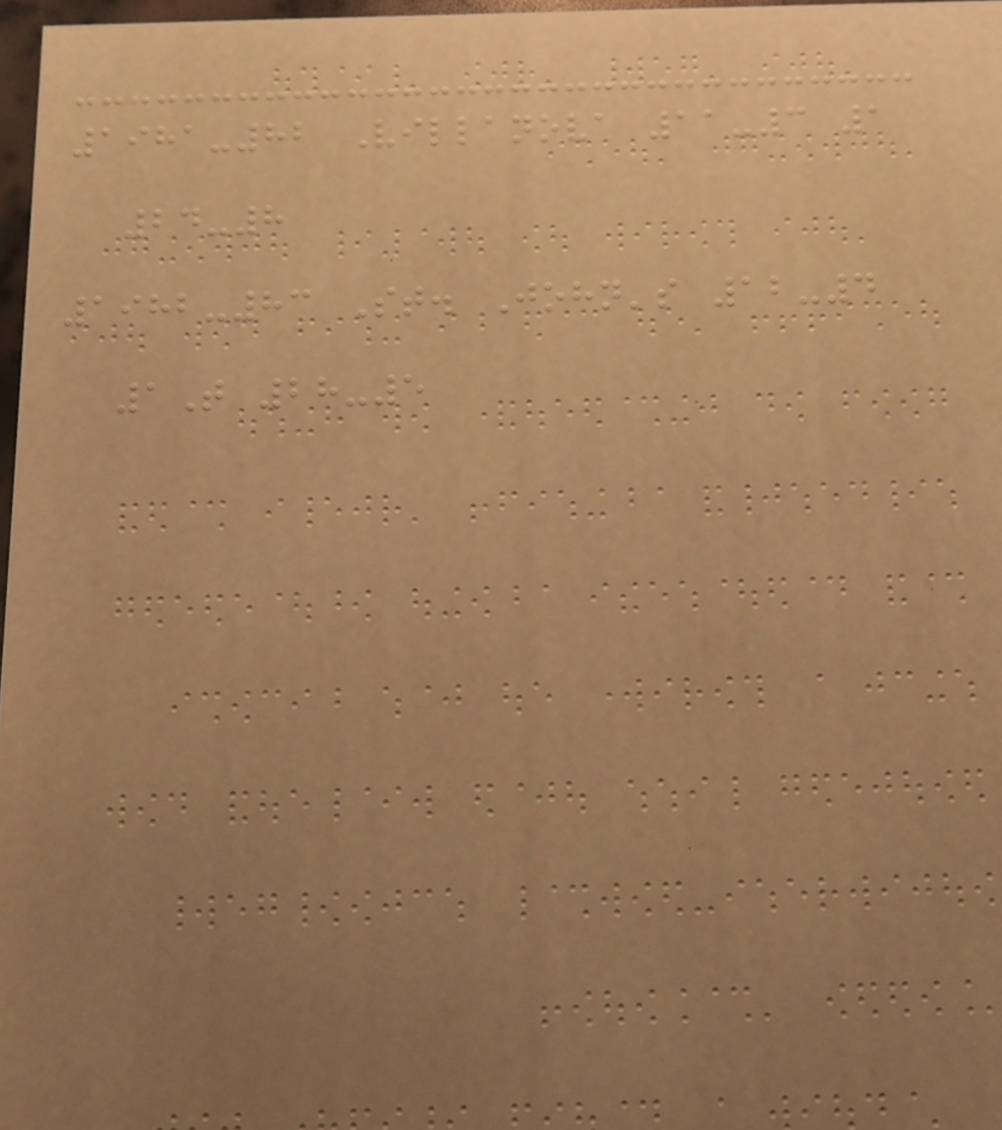1981-82 Villanova 11-3 1
24-8
1982-83 St. John's 12-4
1T 28-5
